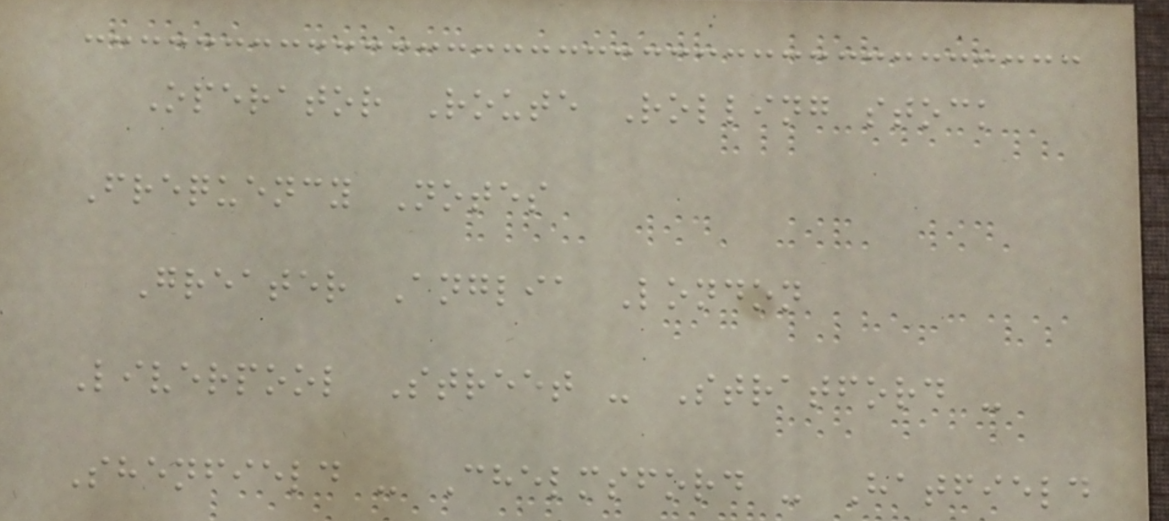Operator Route Rolling stock
Frequency Notes
Greater Anglia London
Liverpool Street - Stratford -
Shenfield - Chelmsford - Hatfield
